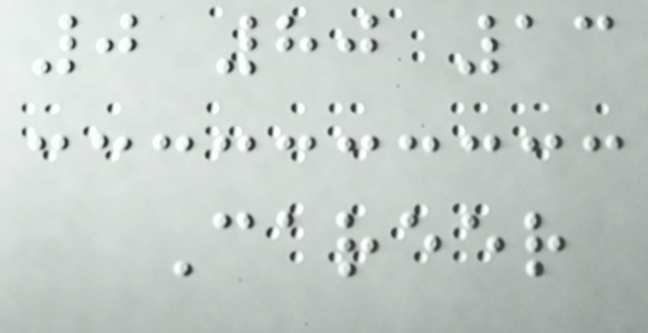0 80 13
Career
